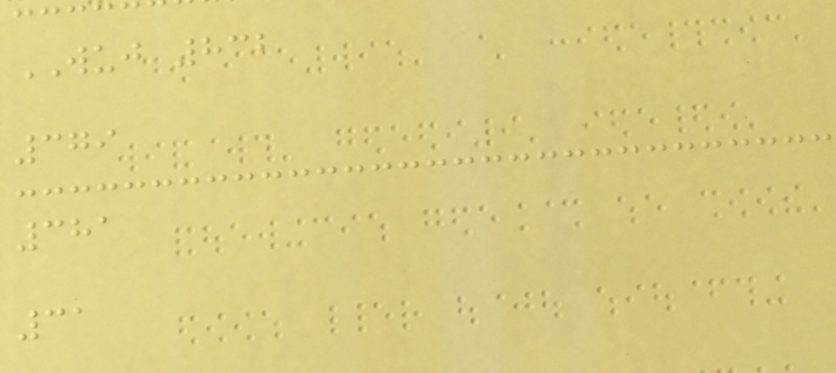WUJ 832
379
381
31
